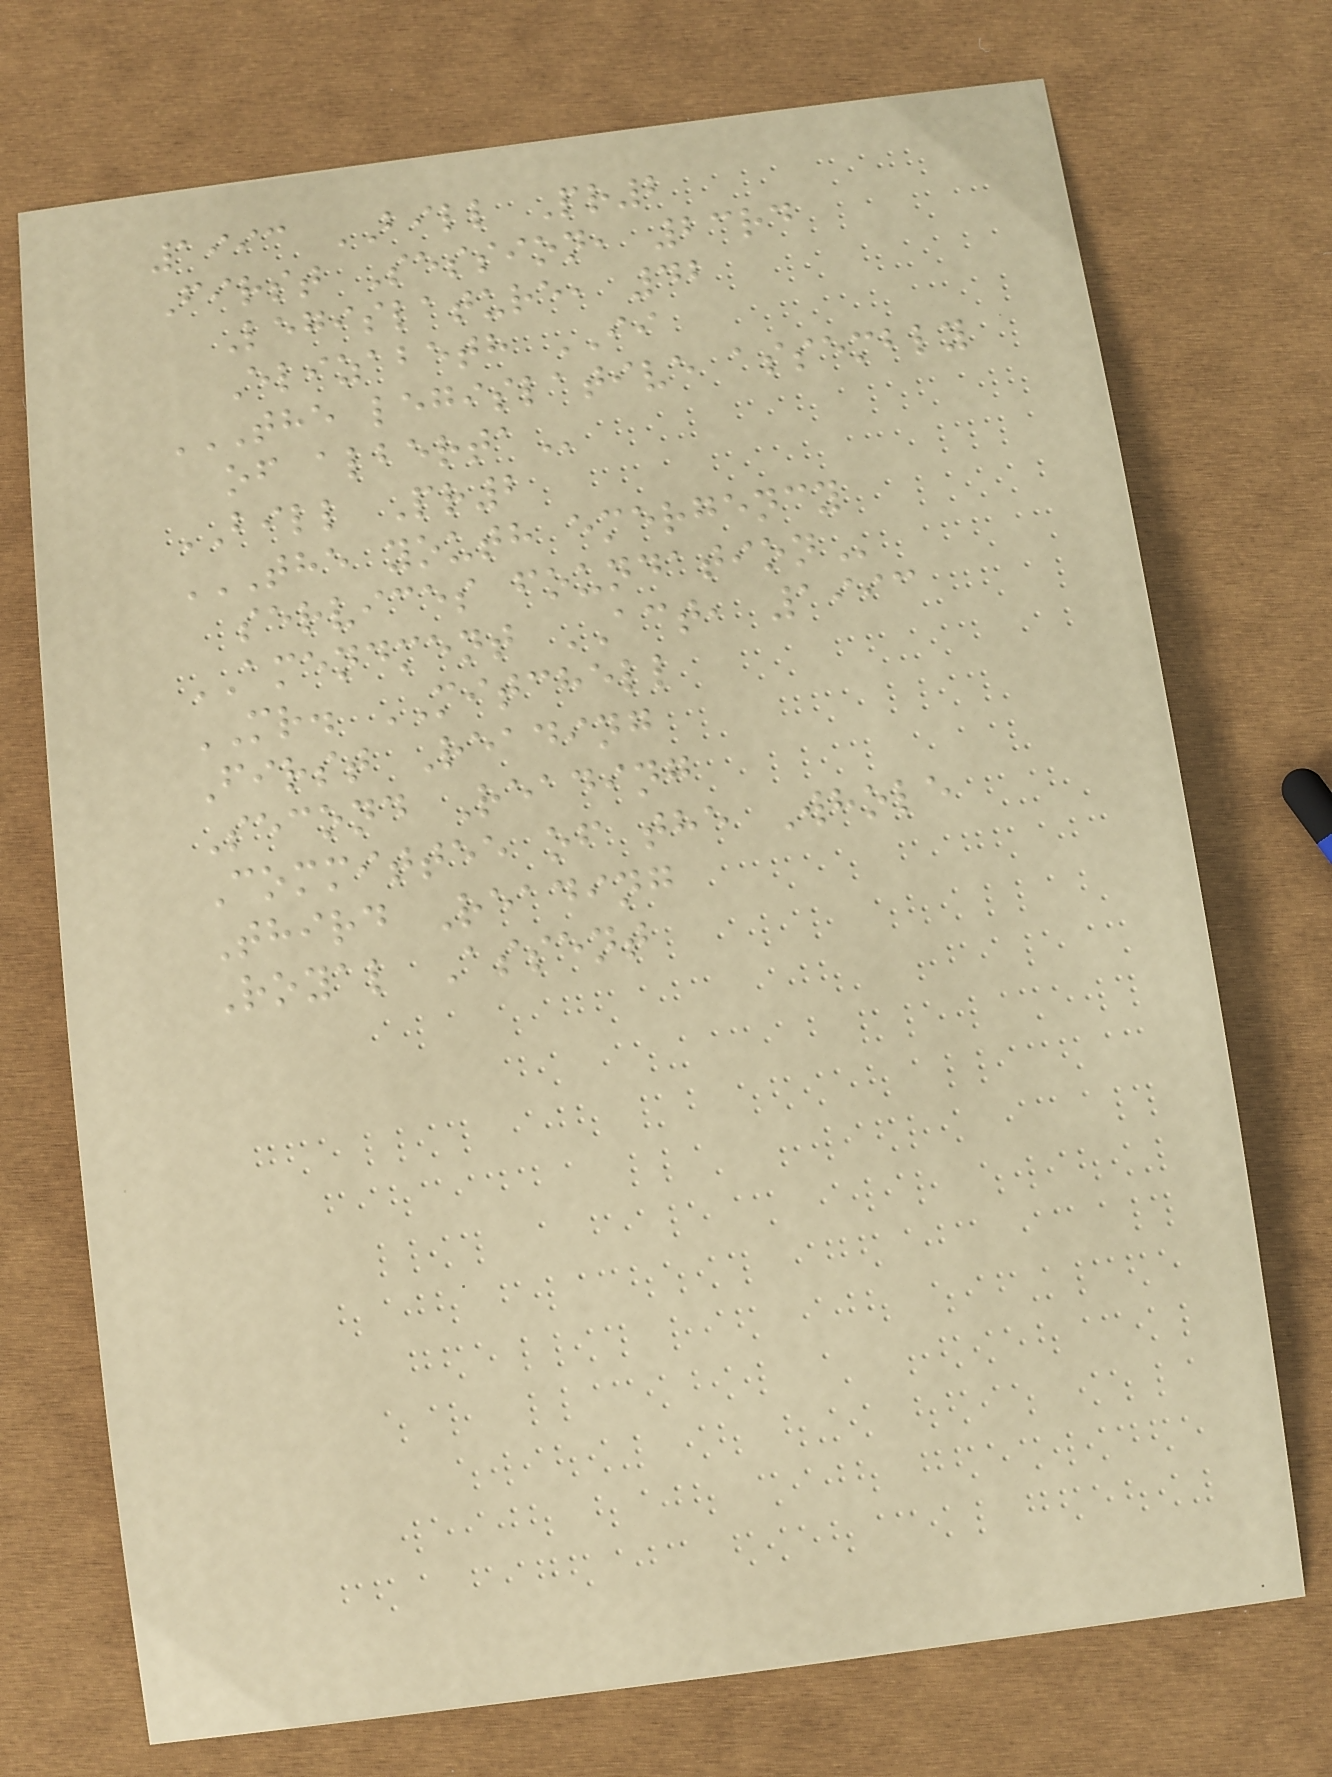1993 BILL Pr2
First Session, 23rd
Legislature, 42
Elizabeth II
THE LEGISLATIVE ASSEMBLY
OF ALBERTA
BILL Pr2
THE YOUTH EMERGENCY
SERVICES FOUNDATION
AMENDMENT ACT, 1993
MR. MITCHELL
First Reading
Second Reading
Committee of the Whole
Third Reading
Royal Assent
